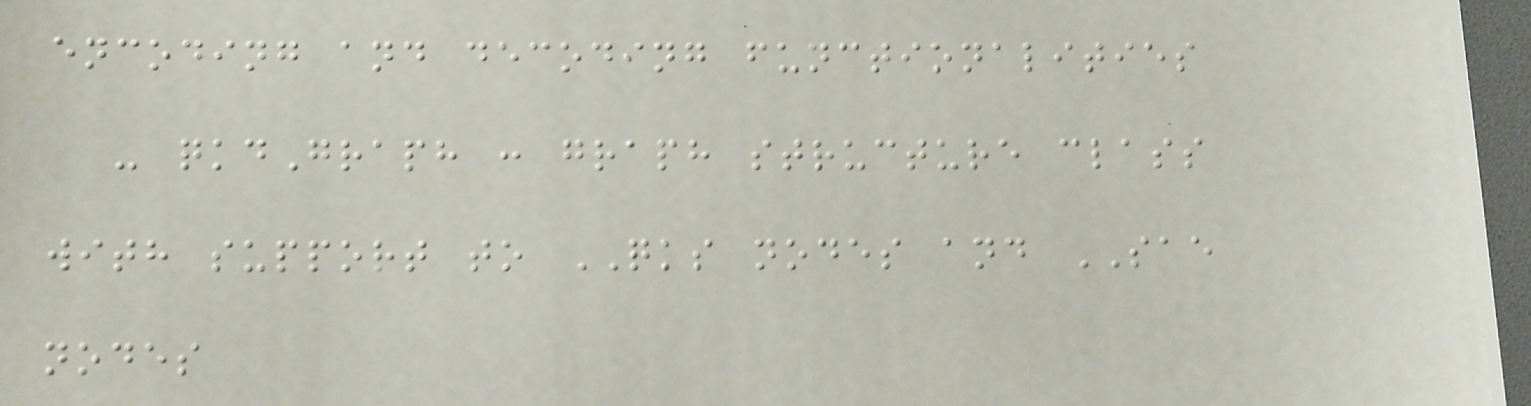encoding and decoding functionalities
- qkdGraph : graph structure class
with support to QKS nodes and SAE
nodes
